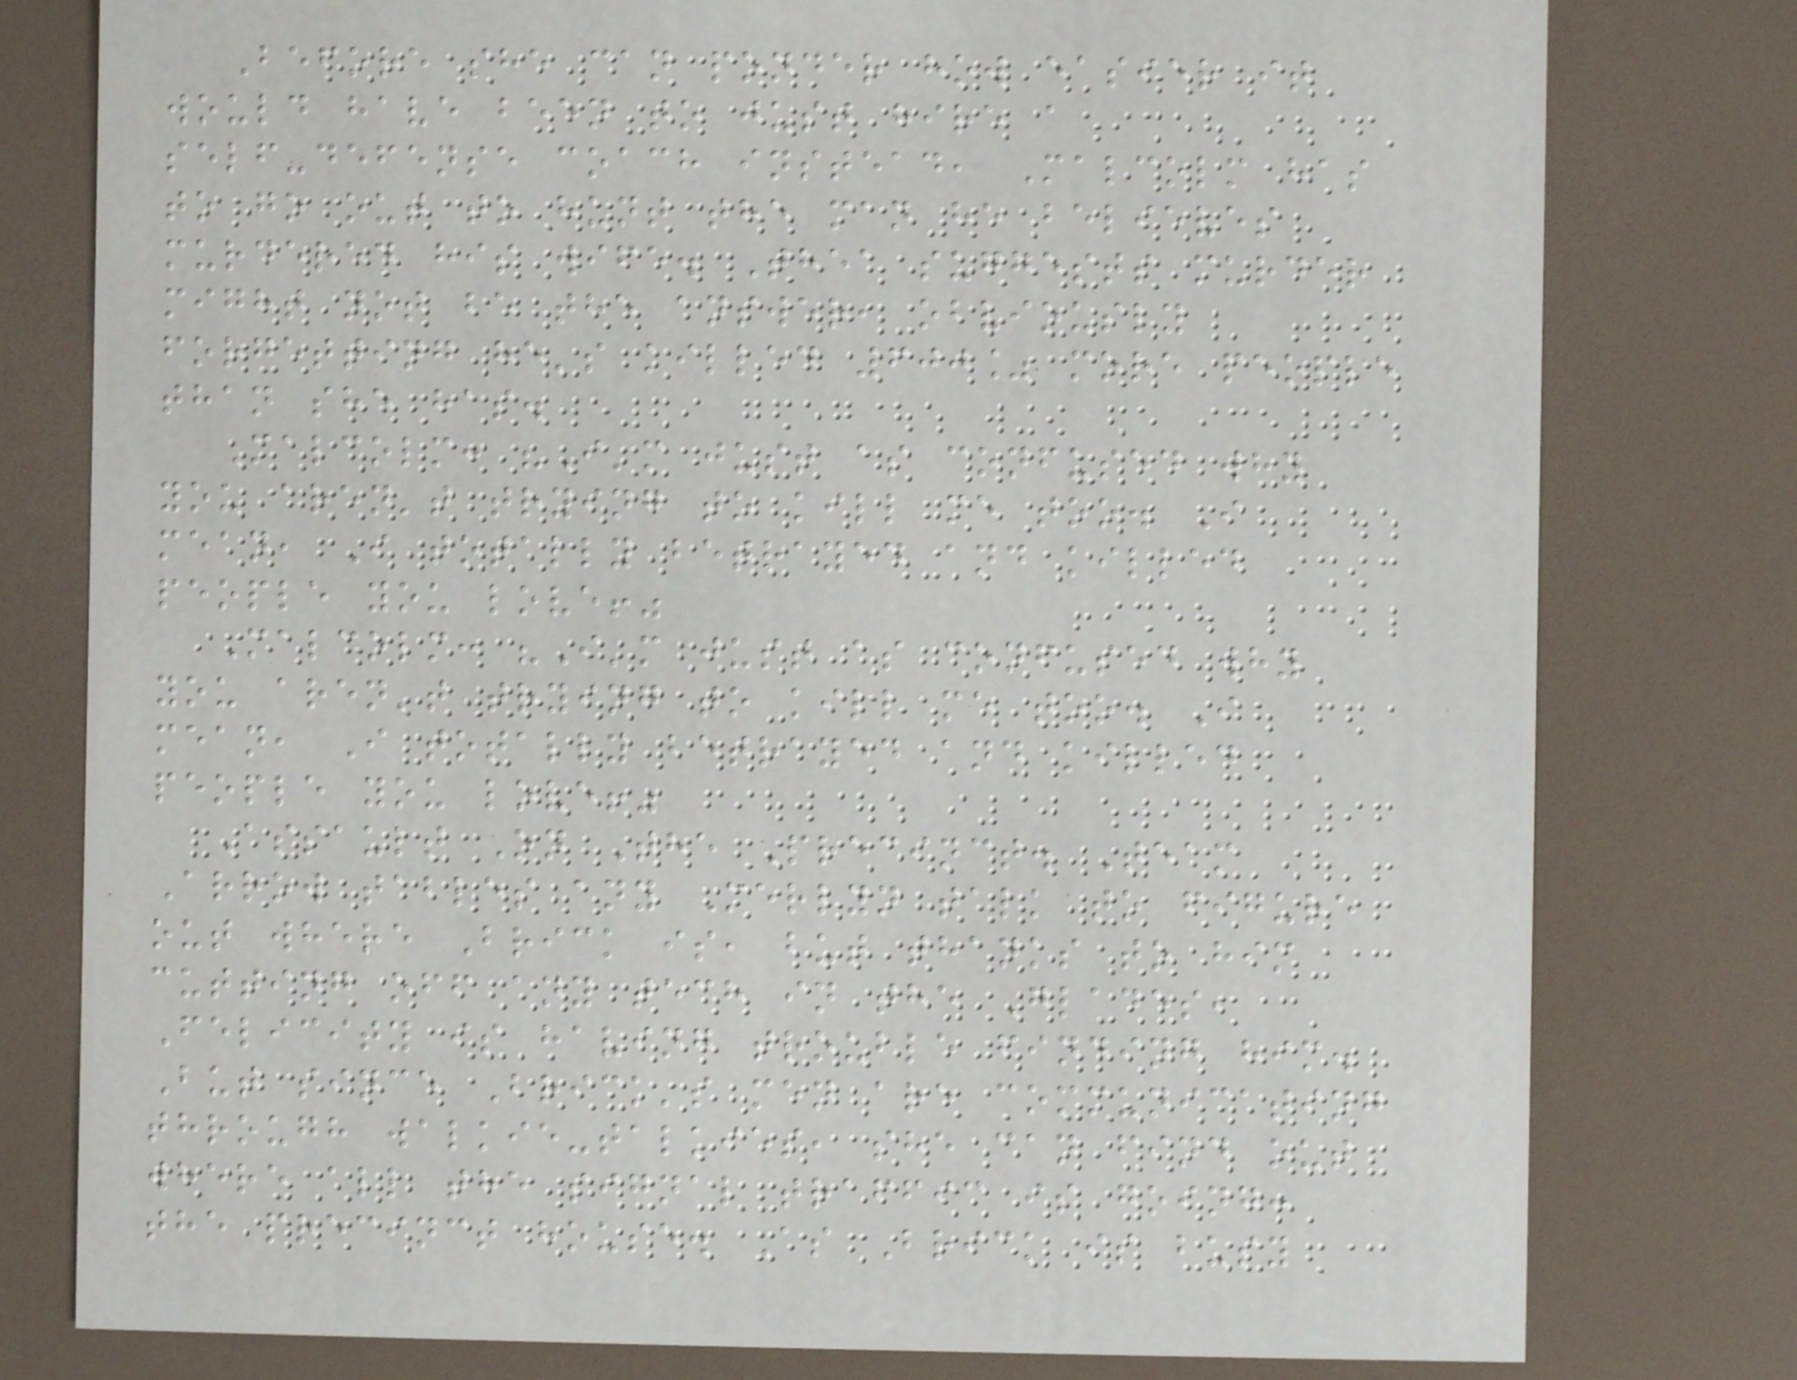Before she can ponder how easier it
would have been to just hire a
self-defense coach instead, Malcolm has
to go out to hunt the man he believes
murdered his wife. Thea suggests murder
might not be the answer, obviously
forgetting he's killed 600% more people
than she has.
Malcolm: "I'm just as confused why
you aren't trying to kill me too. I
mean, I totally betrayed and killed
people you love!"
Malcolm: "I'm just as confused why
you aren't trying to kill me too. I
mean, I totally betrayed and killed
people you love!"
Assault On The Precinct. Team
Arrow tables any Merlyn talk to figure
out where Brick is, but thanks to him
cutting off any tech in the Glades,
Felicity is having trouble finding him.
But since Brick's men are communicating
through walkie-talkies, she can find out
where all the signal traffic is going:
the precinct house. As Brick is busy
